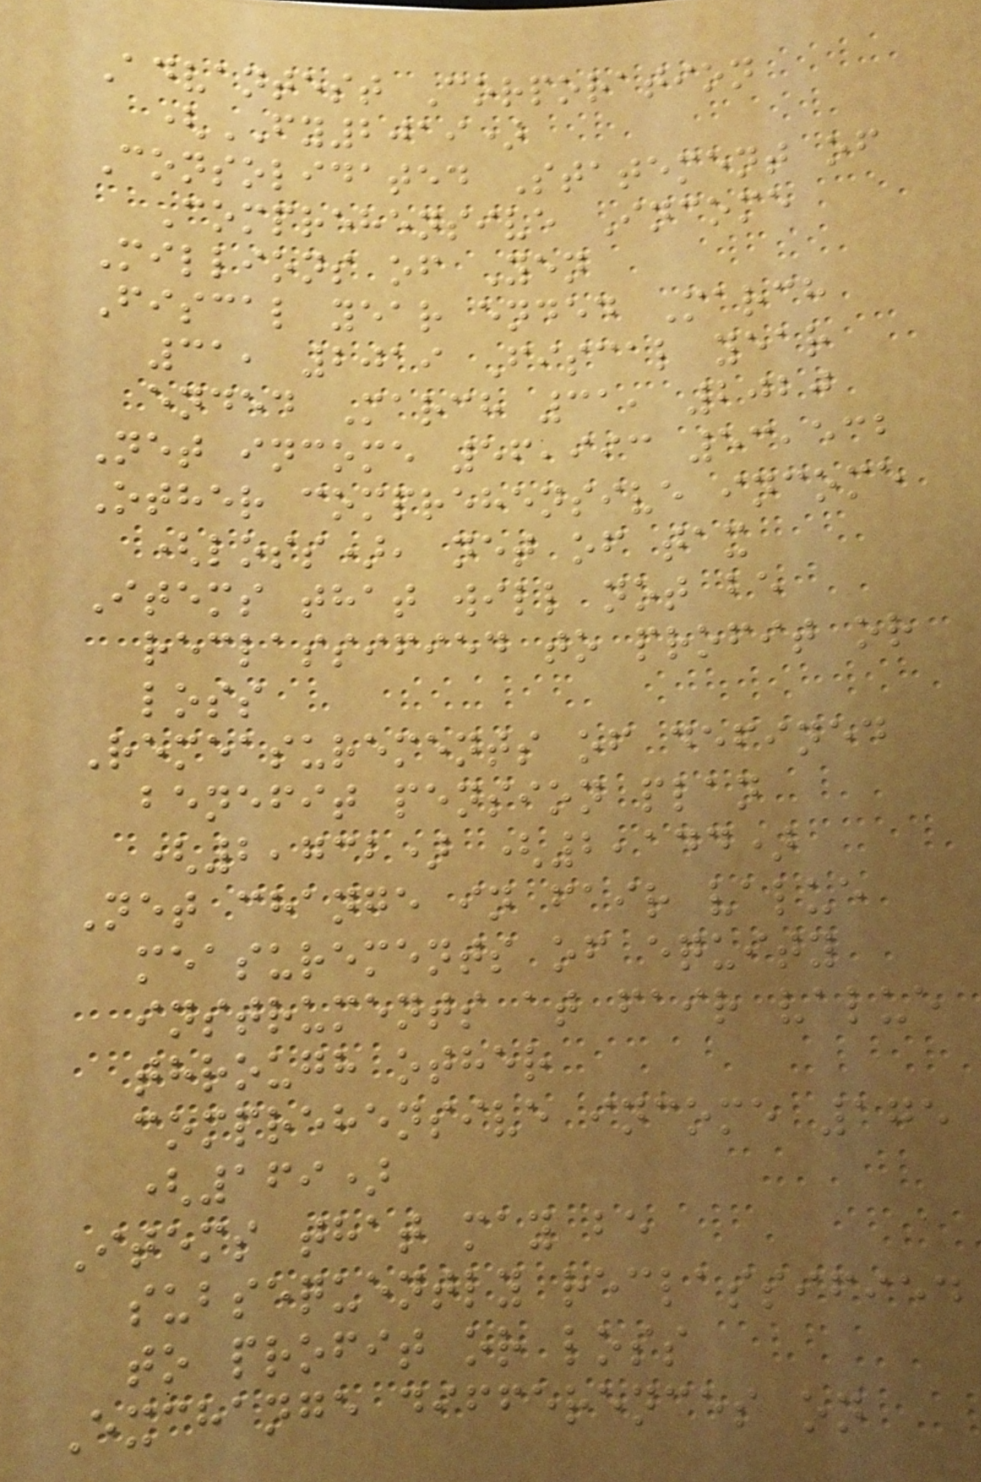Advantest Corporation
(FY2019)
Consolidated Statement of
Comprehensive Income
Millions of Yen
Fiscal year ended March
31, 2019 Fiscal year
ended March 31, 2020
Net income 56,993 53,532
Other comprehensive income
(loss), net of tax
Items that will not be
reclassified to profit or
loss
Remeasurements of defined
benefit pension plan
(2,732) (2,144)
Net change in fair value
measurements of equity
instruments at fair value
through other
comprehensive income 175
(169)
Items that may be
subsequently reclassified
to profit or loss
Exchange differences on
